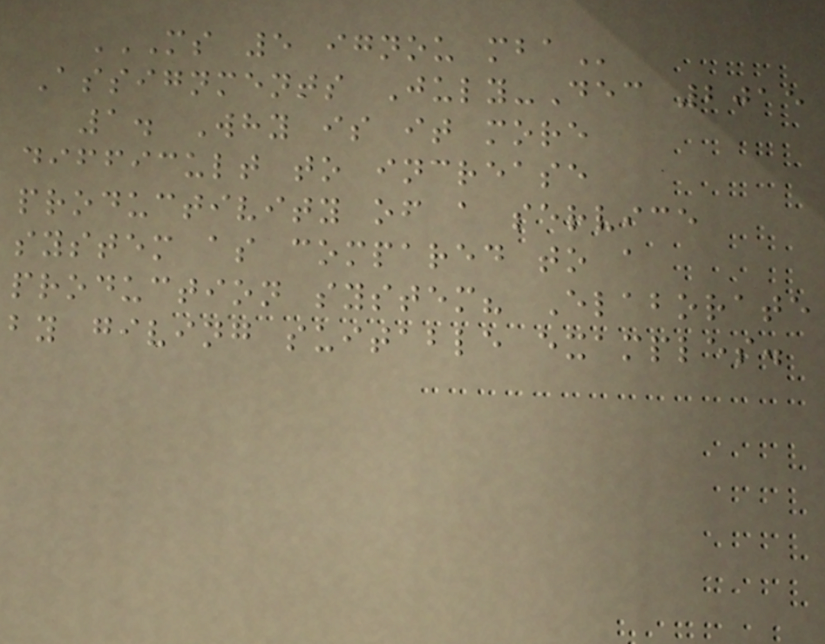MS 5 IGNOU MBA
Assignments July-Dec 2015
1. Why is it more
difficult to increase
productivity of a service
system as compared to a
production system? Elaborate
by giving suitable examples.
